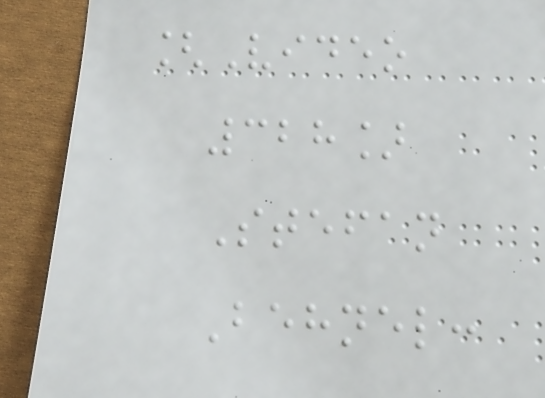[Video
328]
Stefan
Behnel:
